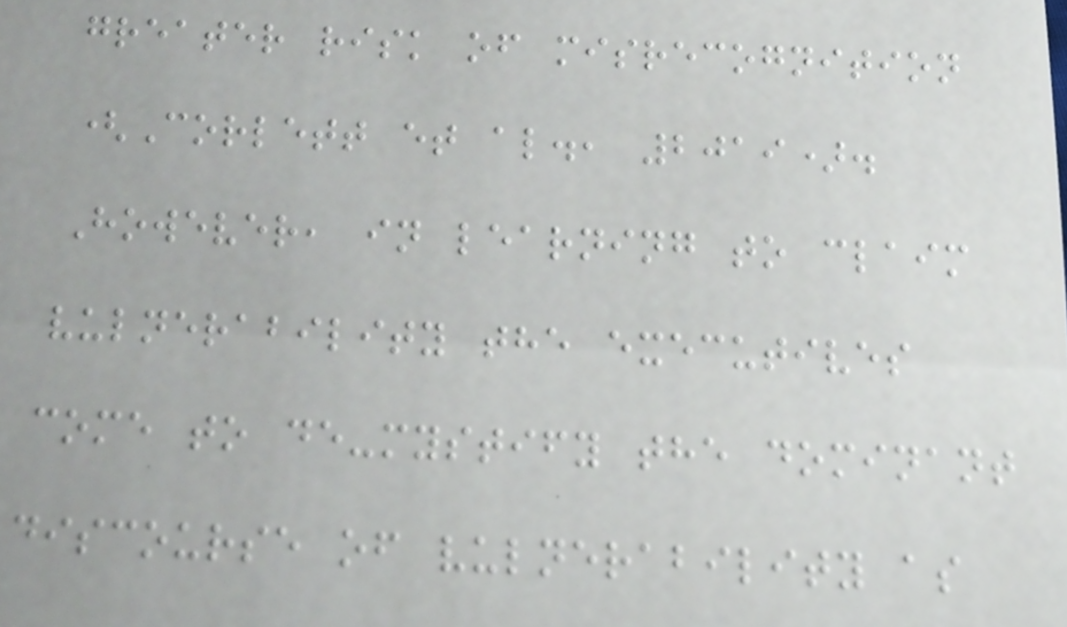greater risk of misrecognition
(Corlett et al., 2019).
However, in learning to claim
vulnerability the executives
come to de-mystify the dominant
discourse of vulnerability as
